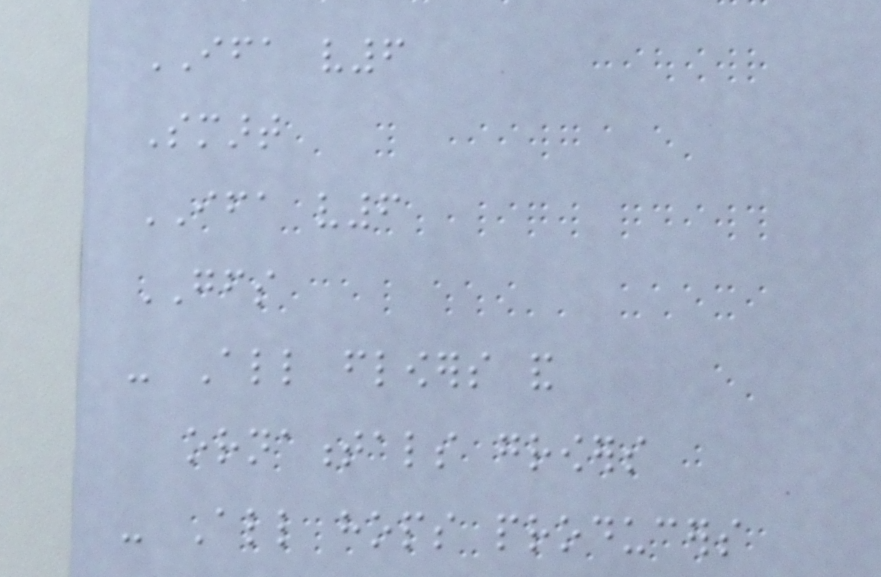IFA v6
Smart
IFA v6
GFS
- All flowers and
ornamentals growers
- All hops producers
